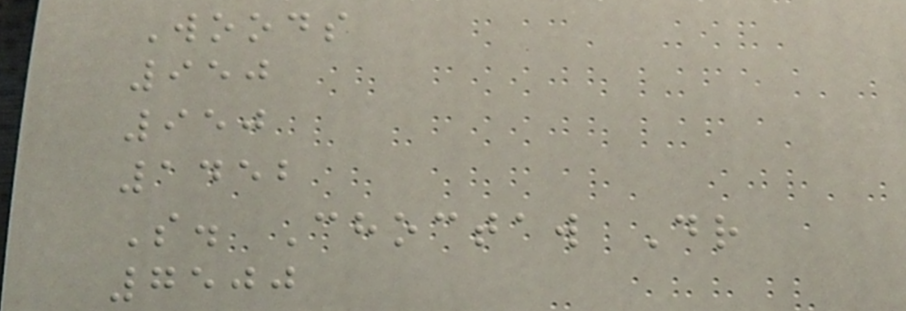Woods
950
950
1452
S. Choctaw Dr
7500
